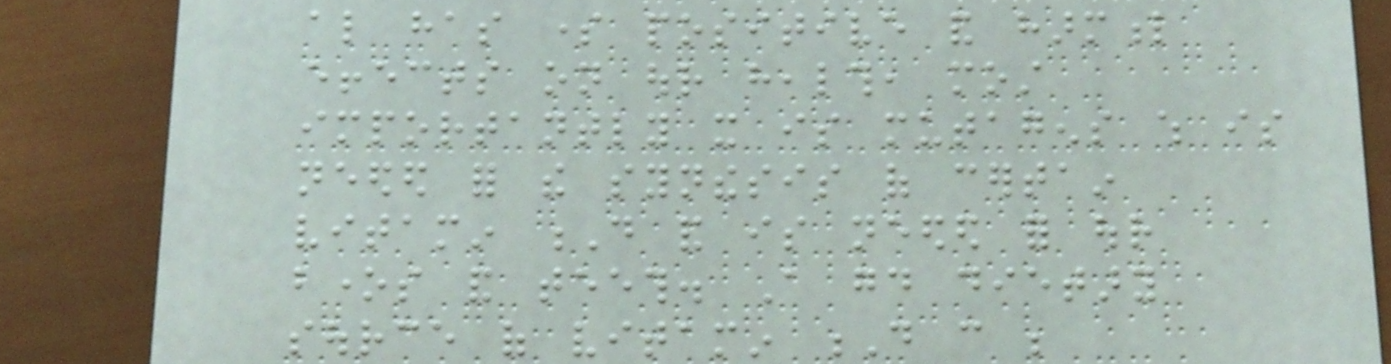also has some positive and harmful
effects on our health, most
importantly it is mutagens which is
needed for the synthesis of certain
vitamin D and is needed for our
bones and teeth. A good dietary
source of vitamin D can be
